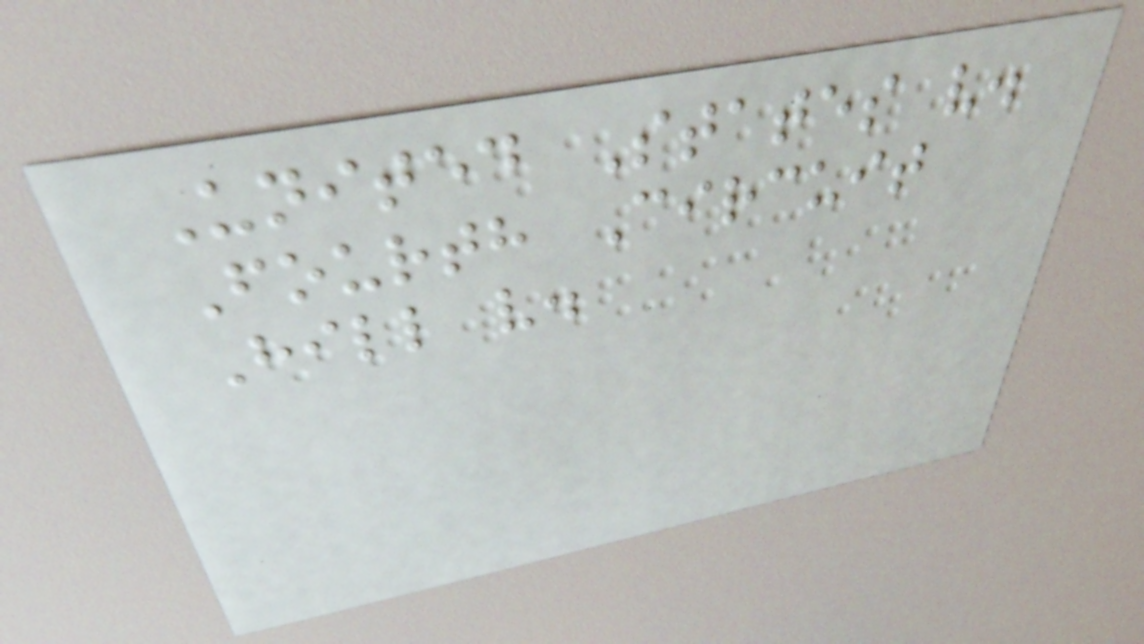United States v.
Fourth Circuit
Hill v.
